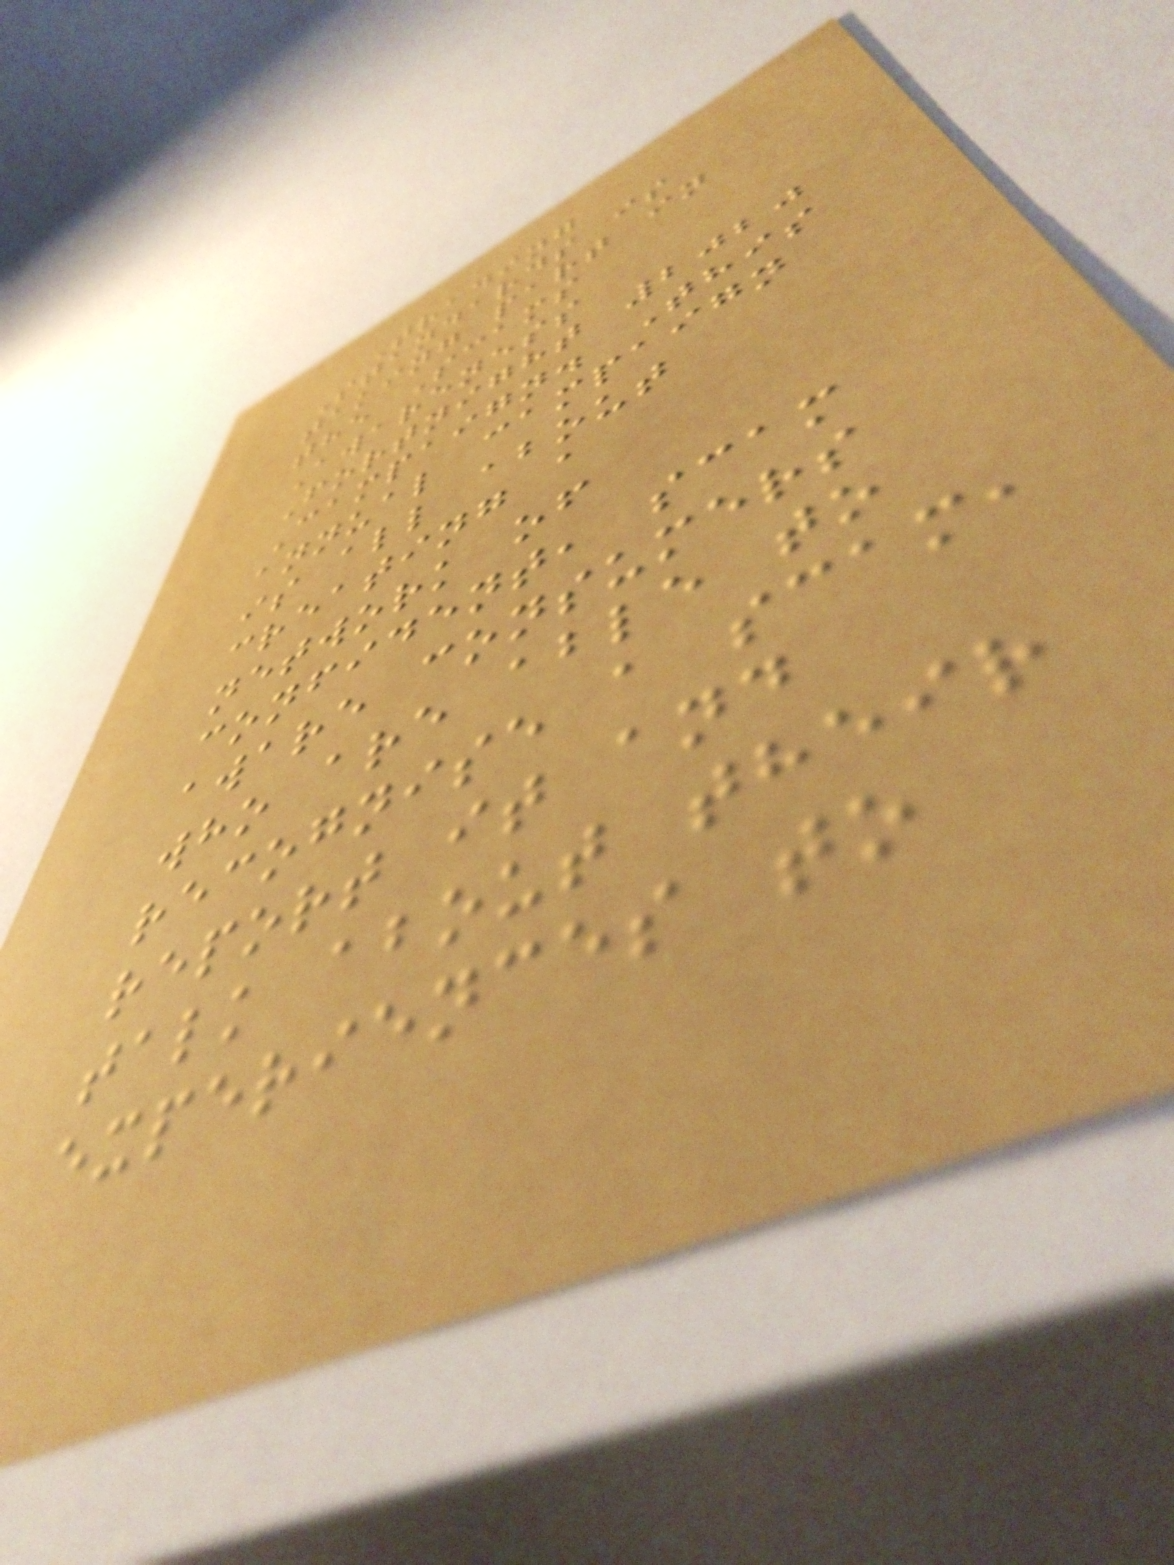Trading
Standards is
taking part in
the Scams
Awareness
Fortnight 2020
Campaign. This
annual campaign
is all about
creating a
network of
confident, scam
aware consumers
who are able to
recognise a scam,
report it and
talk about their
experiences to
